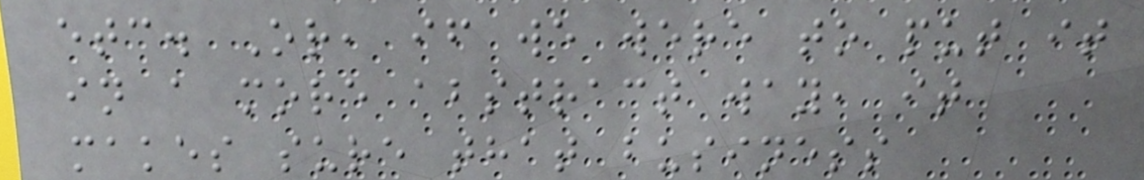etc. Or, if we were to put it
in a more abstract way, it
makes sure that business
